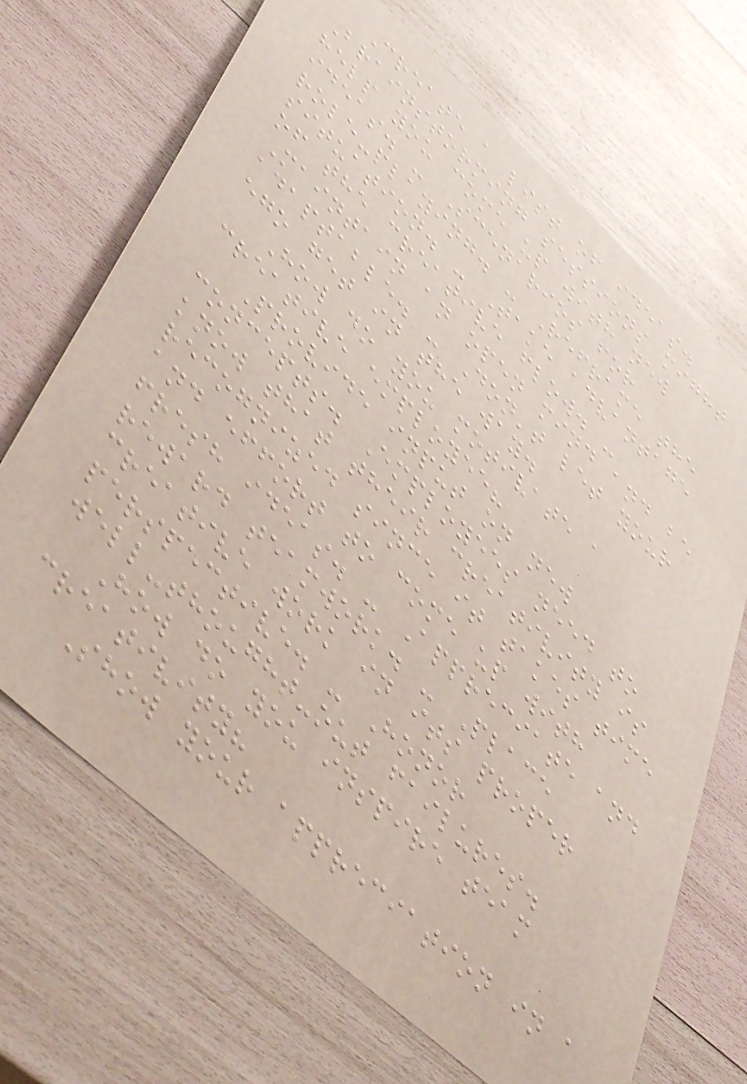Create a list of ideas.
Brainstorming sessions might
help you come up with new
ideas. - Scenarios for
role-playing. - Reframe the
situation. - Take advantage
of the creative flow. -
Maintain an open mind and be
adaptable. - Don't let your
ego get in the way.
How do you motivate a
creative employee?
Provide input on new
concepts. Employees need to
know that their creativity is
recognized since it takes time
and effort to come up with
fresh ideas. - Appreciate and
reward teamwork. - Place
creative work in its proper
perspective. - Honor
well-thought-out failures.
How do you inspire team
creativity?
Show your appreciation in a
